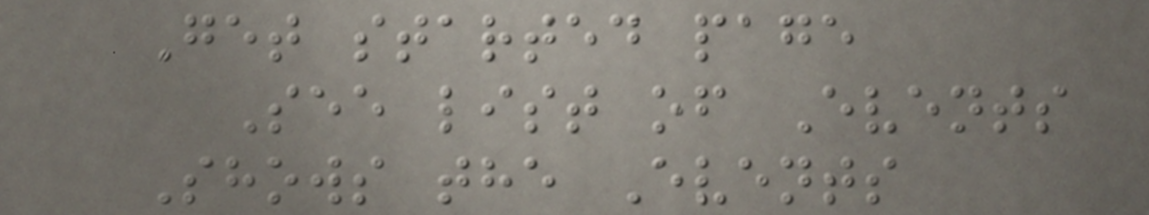Get started page
See list of Events
Shows the Events
